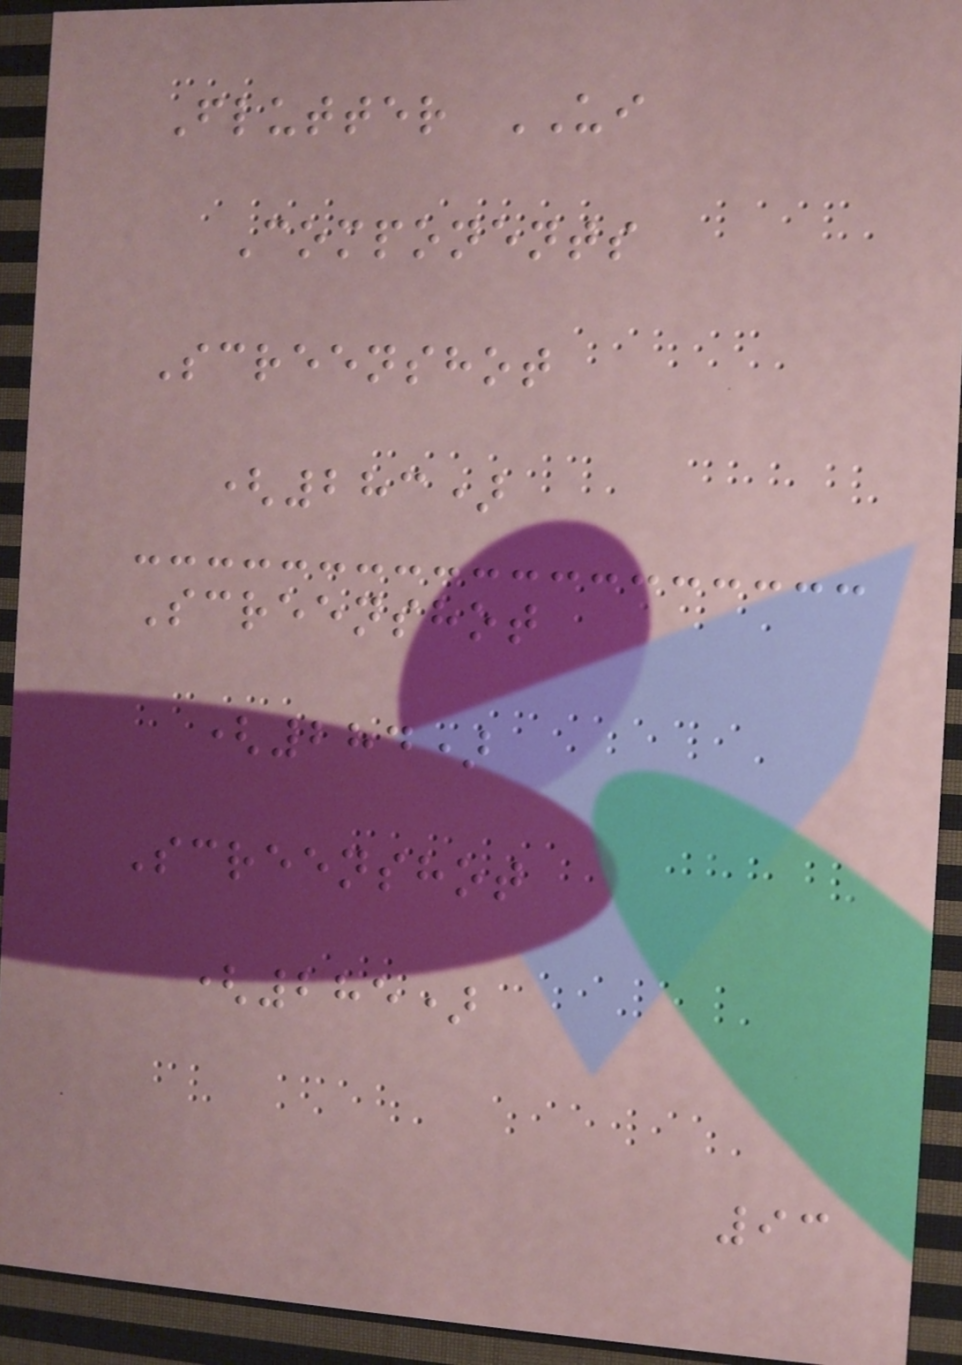Flutter UI
Components
Screenshot
(283)
Screenshot
(284)
Screenshot
(285)
93
